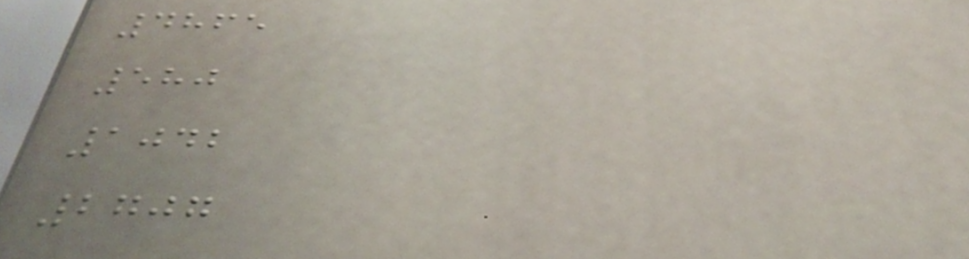4865
580
1042
2707
